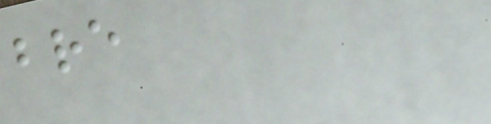bre
